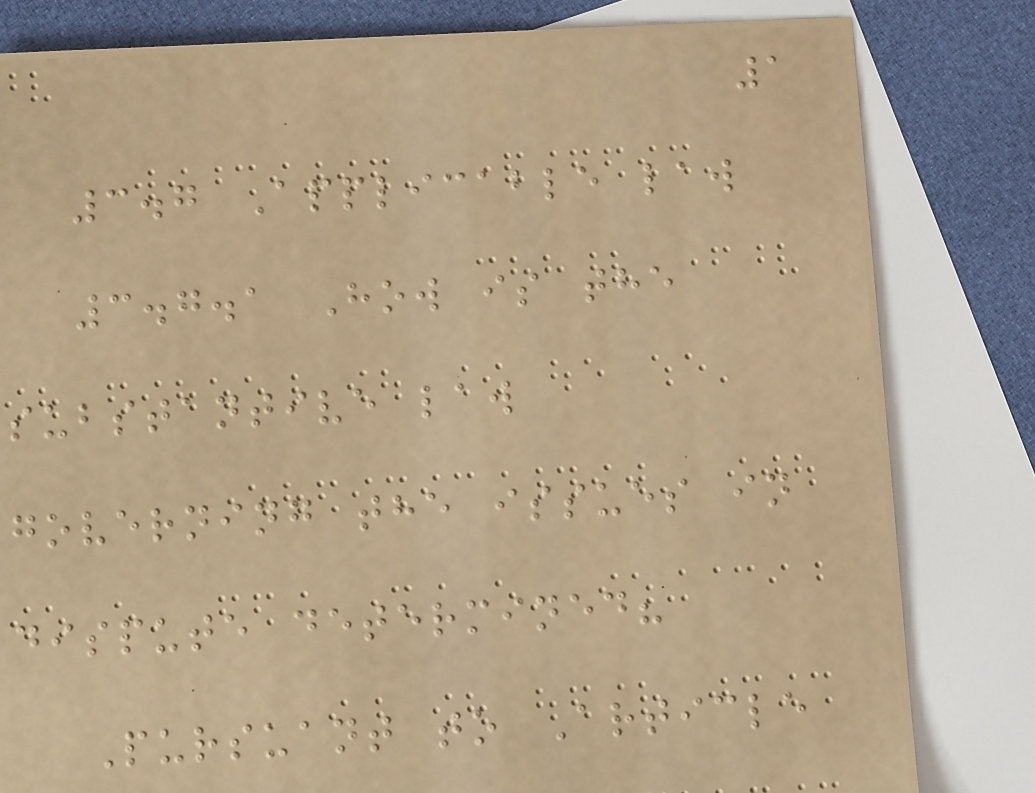1
3.7 Applicable law
3.7.1 How is the
substantive law
governing the issues in
dispute determined?
Pursuant to Article
